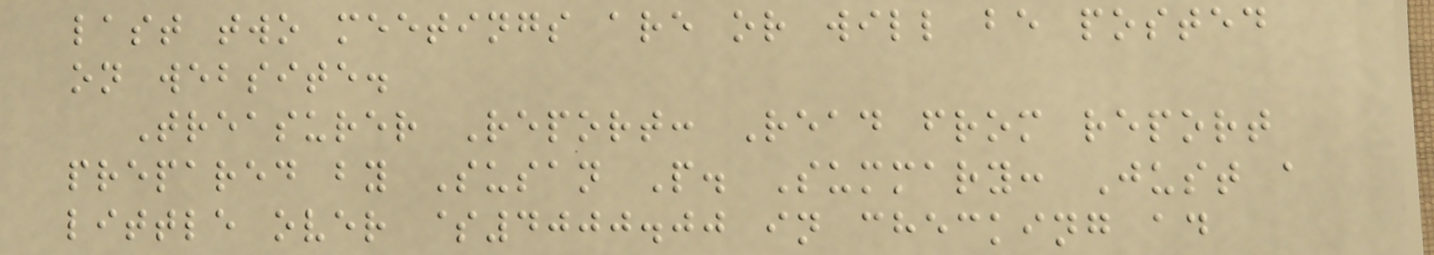last two meetings are or will be posted
on website.
Treasurer Report: Read from report
prepared by Susan P. Summary: Just a
little over $4000.00 in checking ad
